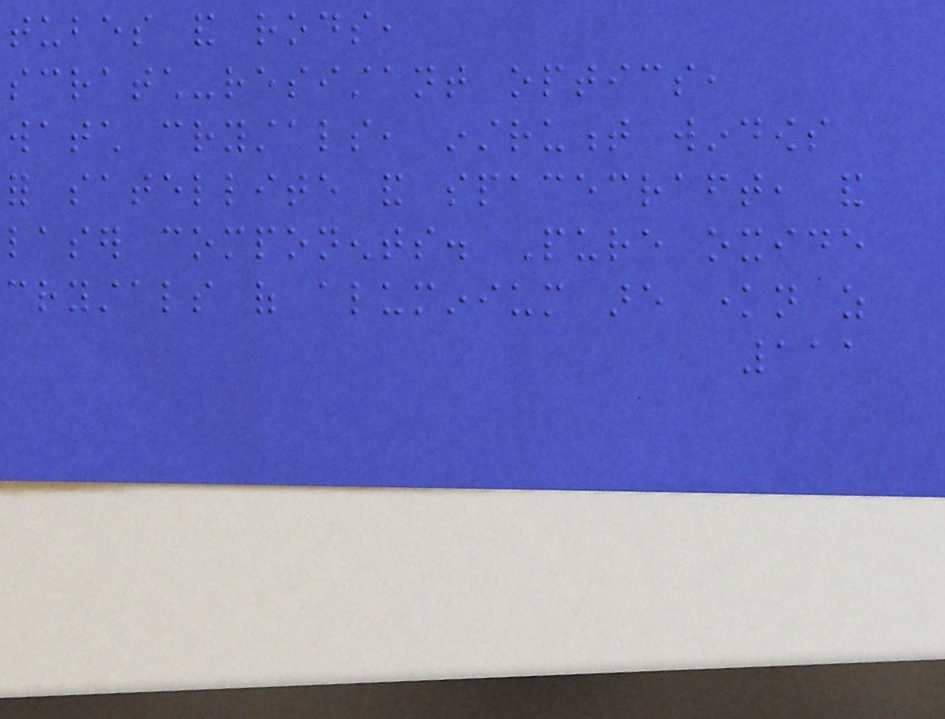tubes and rods,
scratch-resistant optics,
watch crystals, instrument windows
for satellite and spacecraft, and
laser components. Pure oxide
crystals of aluminium are known as
111
